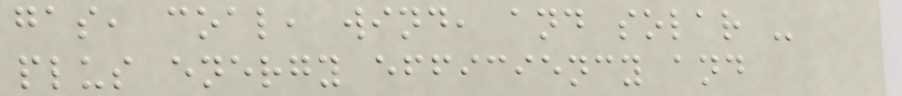gas, coal, wind, and solar -
plus energy efficiency and
